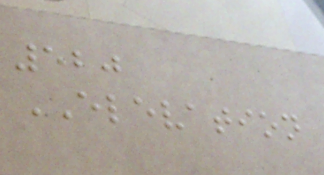520
ELEVATION
